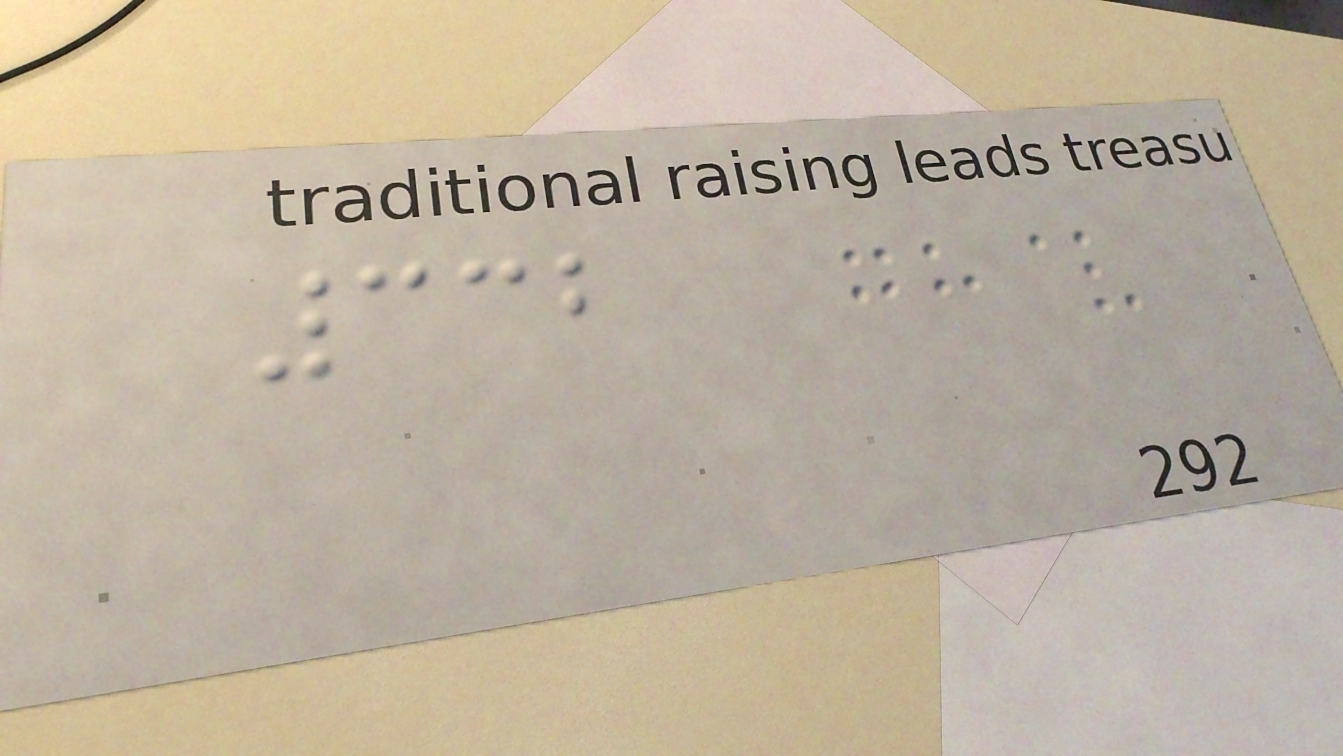332
